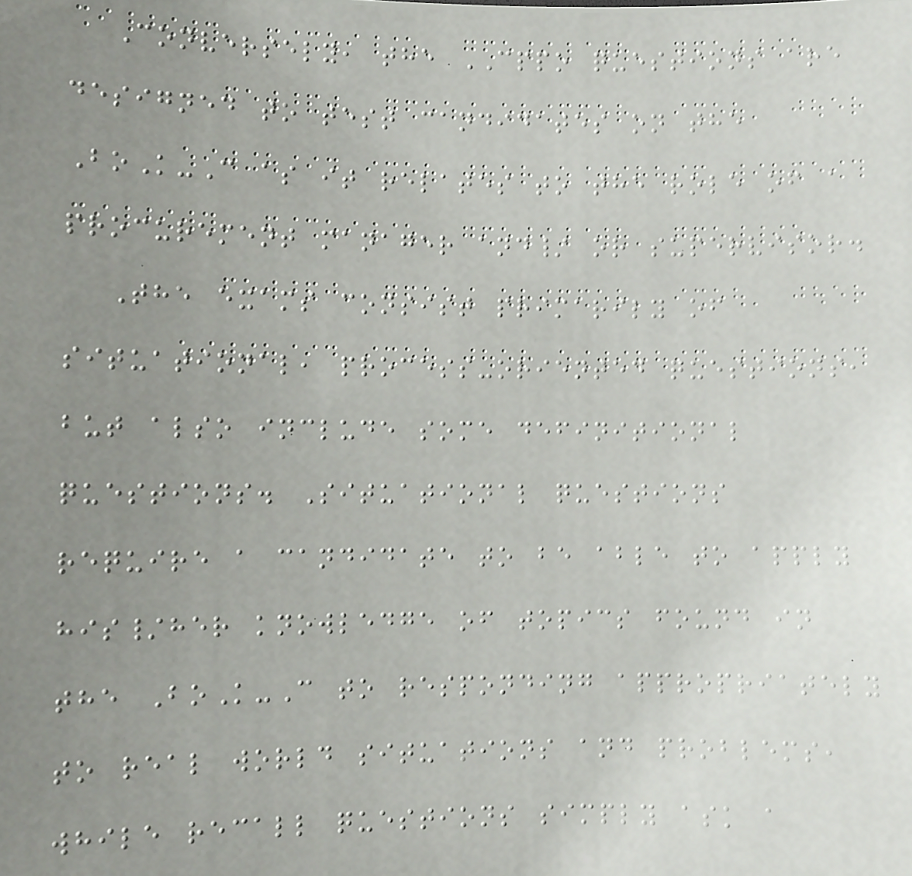Conversely, the CPPO questions are
designed to test candidates on the
BoK-C as it relates to the role of a
procurement manager and/ or supervisor.
The exams consist primarily of
situational, process-oriented questions,
but also include some definitional
questions. Situational questions
require a candidate to be able to apply
his/her knowledge of topics found in
the BoK-C to responding appropriately
to real world situations and problems,
while recall questions simply ask a
